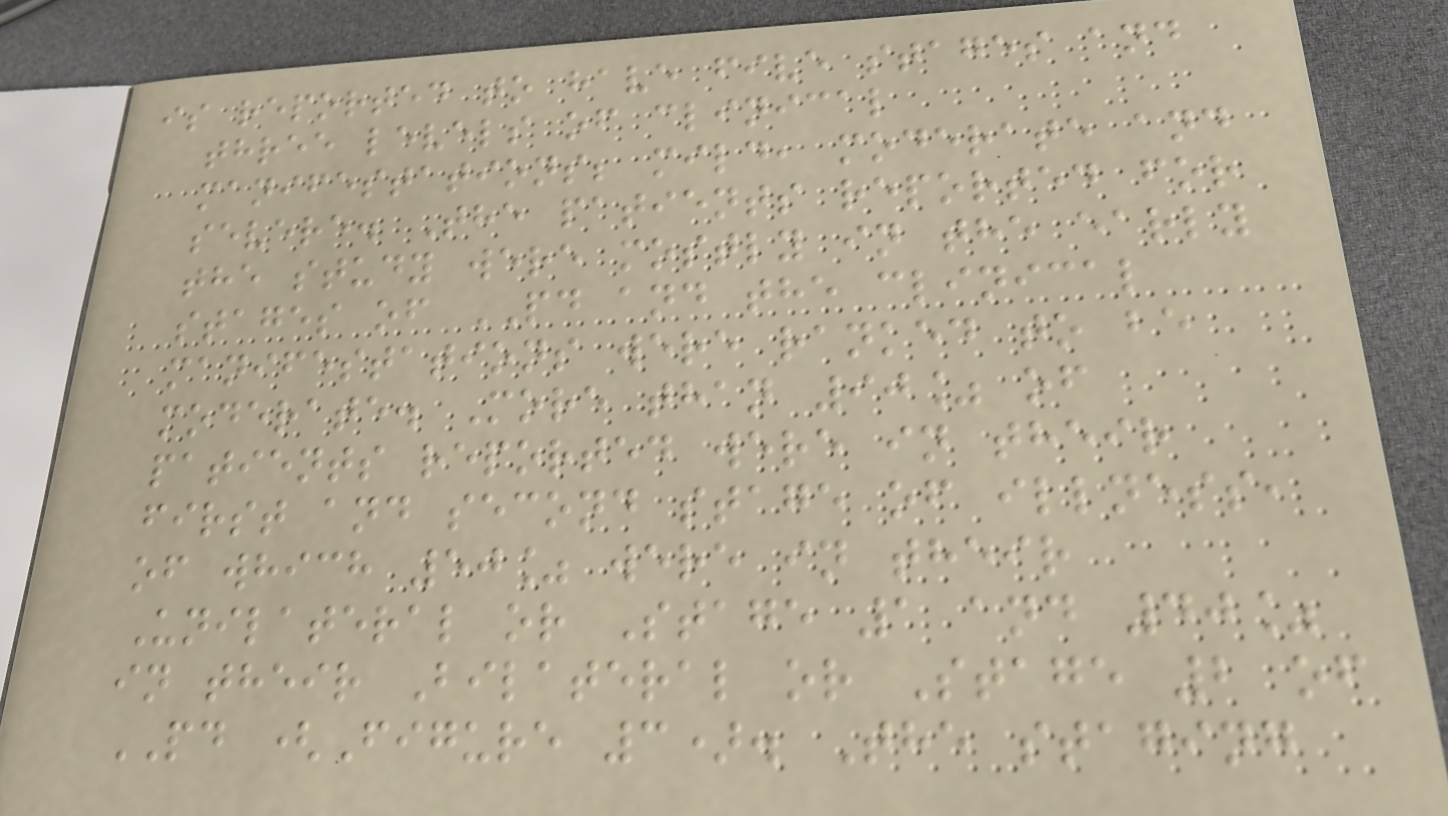is reported to have five stages and
three levels of clinical
manifestations; mild, moderate and
severe. The patients reported for
the study were mostly in the early
stages of PD and the clinical
manifestations were ranked to be
moderate. More than 90% of
patients reported were in their
first and second stage of illness,
of which 50% were in their
Unilateral or Stage 1 and 40%
in their Bilateral or Stage 2 of
PD (Figure 3). The staging
